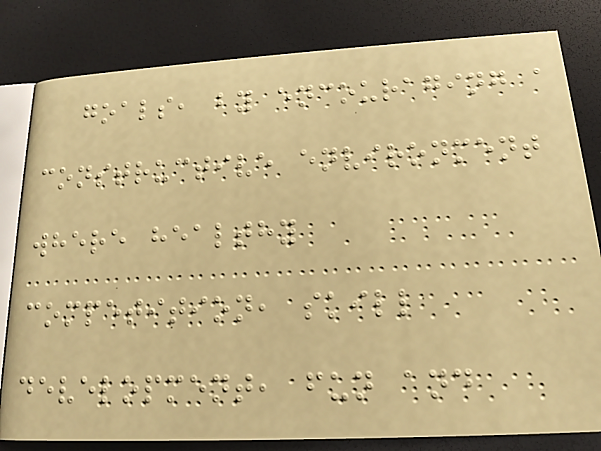goals, by encouraging a
constructive environment
where healthy
competition, skill
development, fun and
